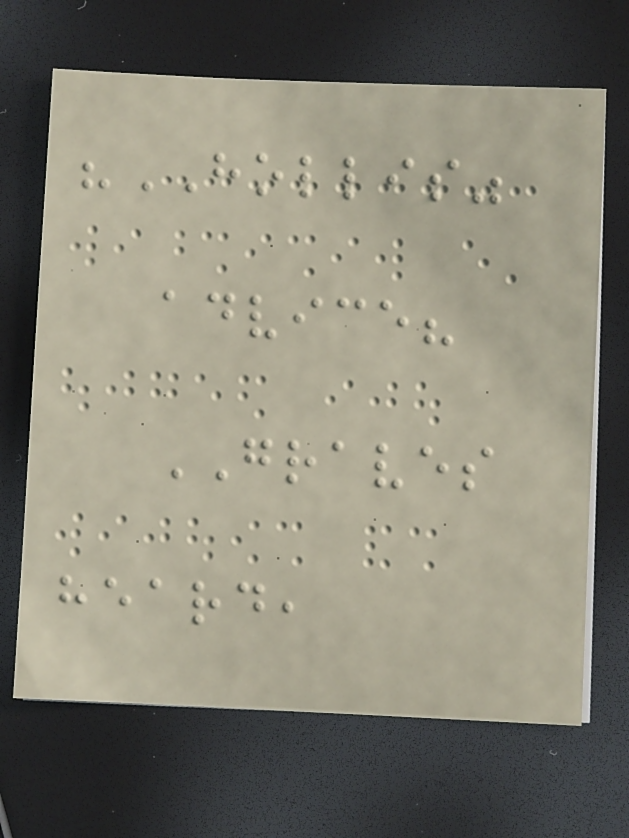"HOLLIS"
advice?
GRAVES
heard,
